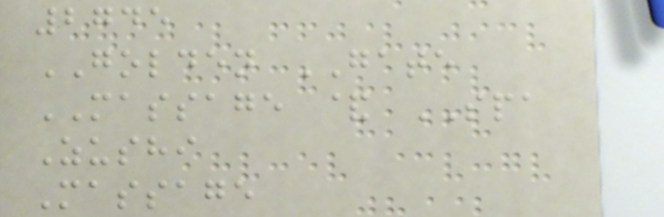2745
GOLDEN GATE
MASSAGE & SPA
Zushi
Massage
